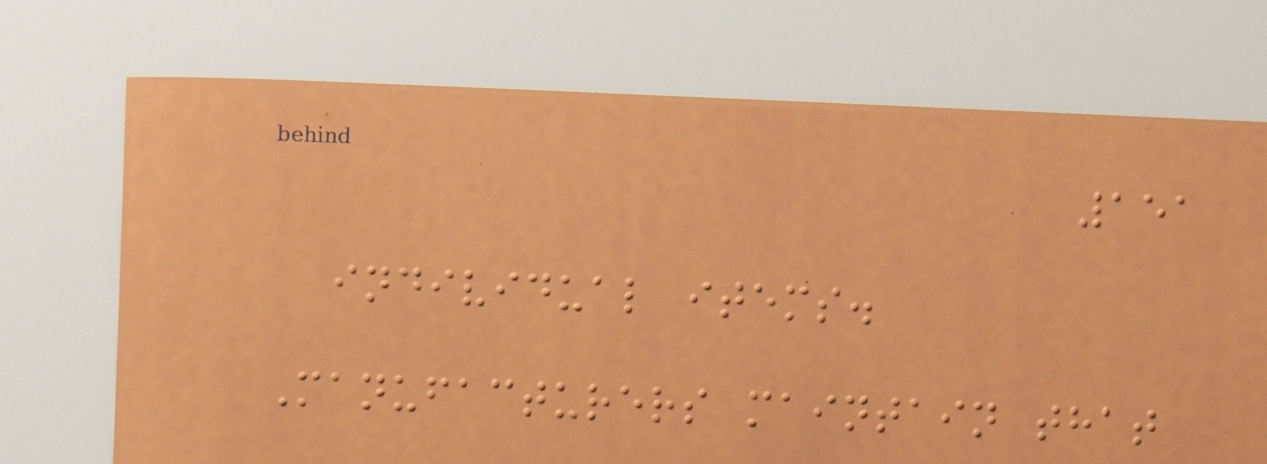151
individual items.
Manufacturers maintain that
